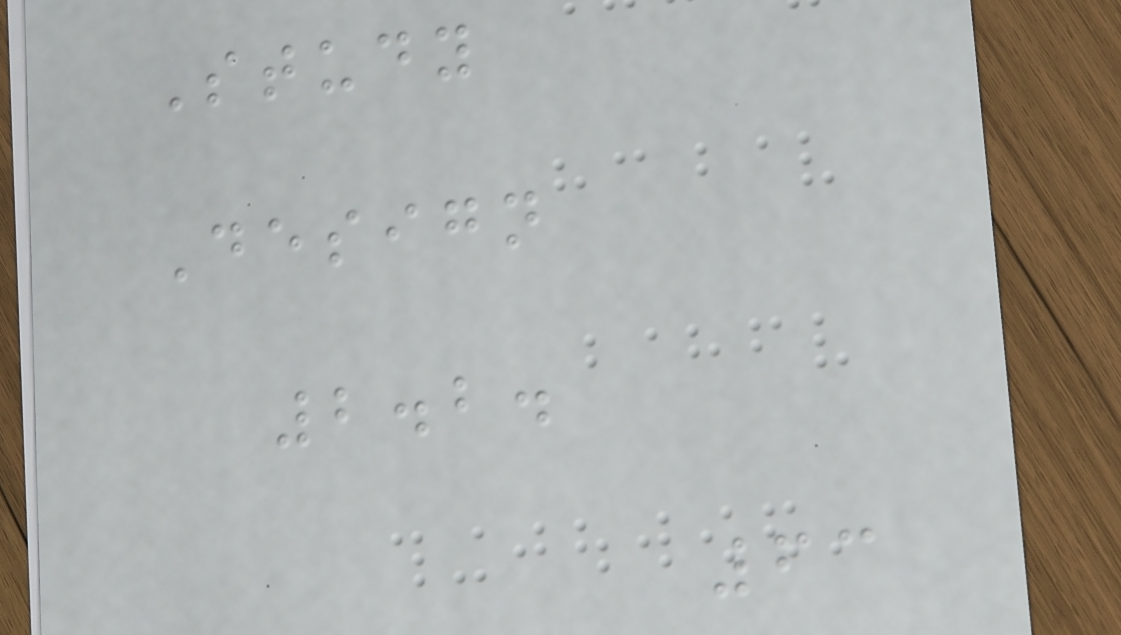Study
Design
2.2.
63
